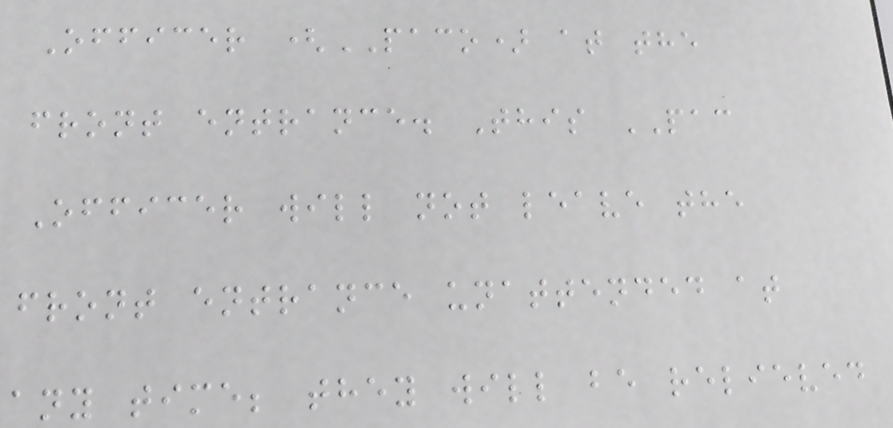Officer (PACO) at the
front entrance. This PAC
Officer will not leave the
front entrance unattended at
any time; they will be relieved
